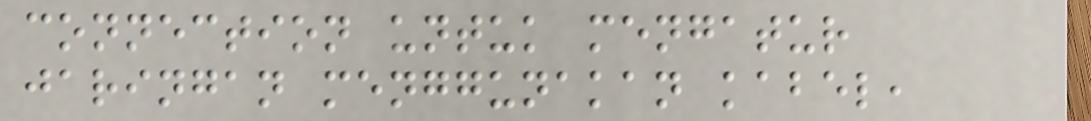connection untuk mengatur
jaringan menggunakan kabel,
